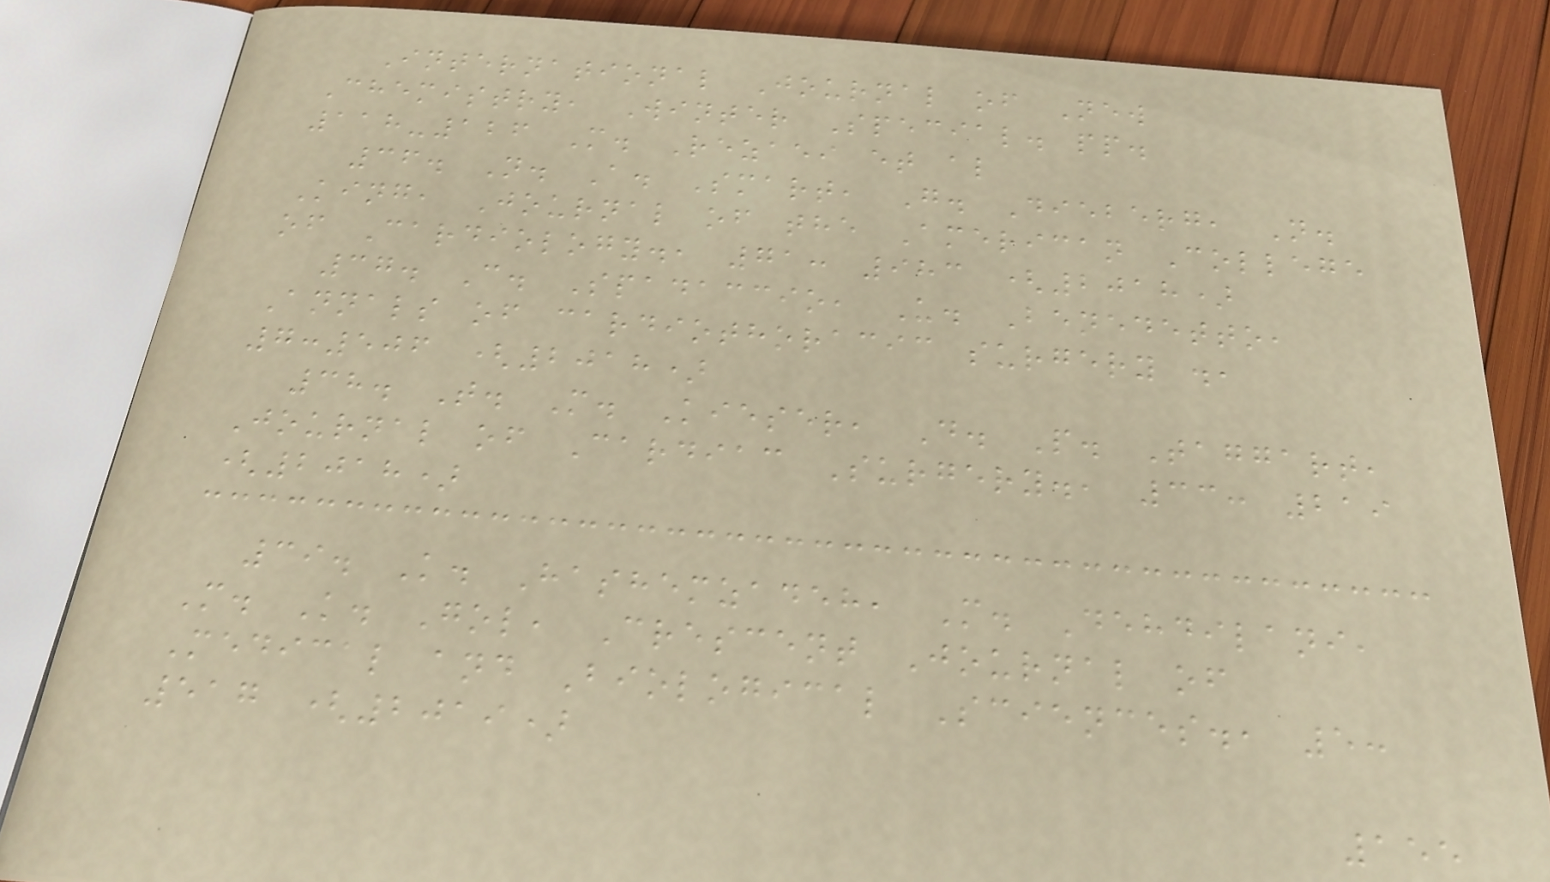International Journal of New
Chemistry, Winter Special. pp.
118-126 M. Rezaei et al
36. N. A. Smart, G. Dieberg, N.
King, Journal of the American College
of Cardiology., 71: 983 (2018)
37. C. Spadaccio, U. Benedetto,
Annals of cardiothoracic surgery .,
7:506 (2018)
38. T. M. Kieser, D. P. Taggart,
Journal of Cardiac Surgery., 33: 219
(2018)
39. K. Hashemzadeh, M. Dehdilani,
M. K. Gol, Crescent Journal of
Medical and Biological Sciences., 5:
517 (2019)
155
